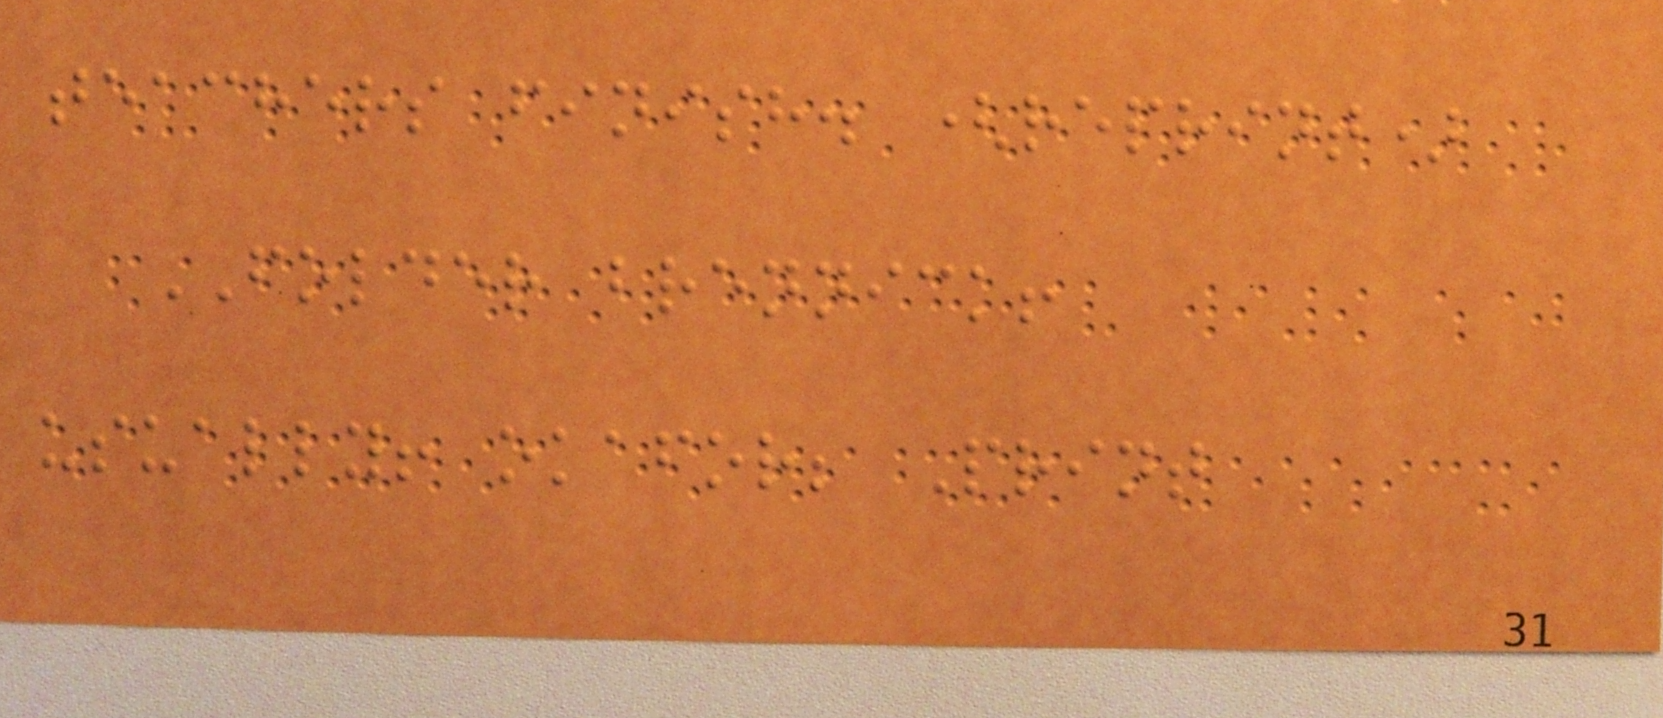teachers finish. (reprint)
FOLDER brennick!
usually! okafor; Print
